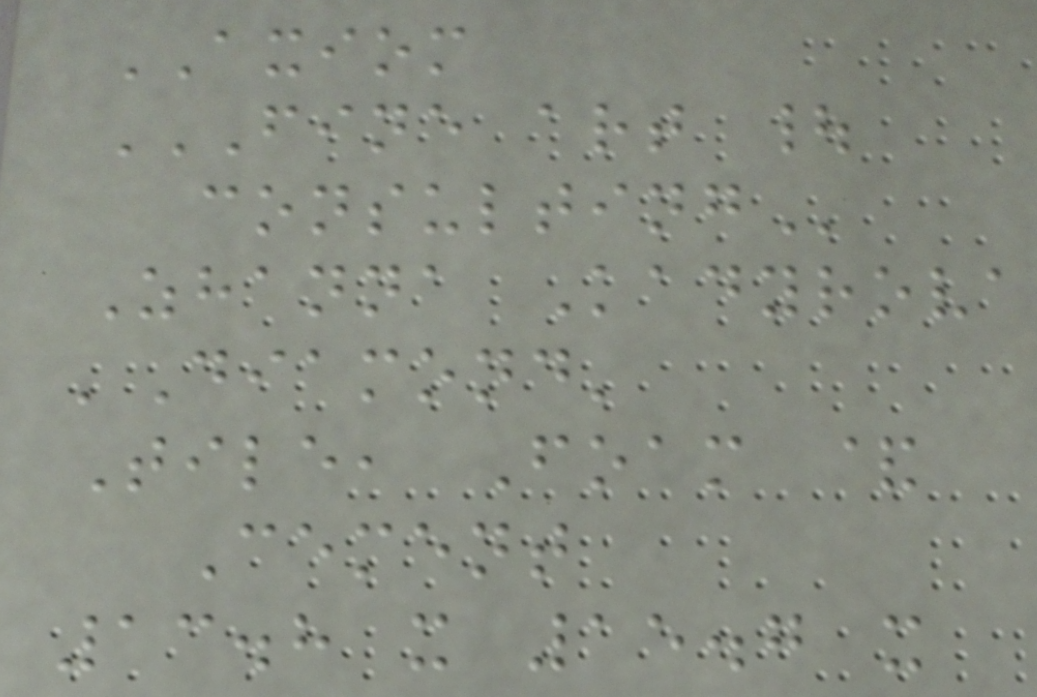AXIOM
FINE ART |
CONSULTING
Zhanna Kadyrova
'Diamond'
Tile, Foam &
Cement
13.8 x 15.7 x
